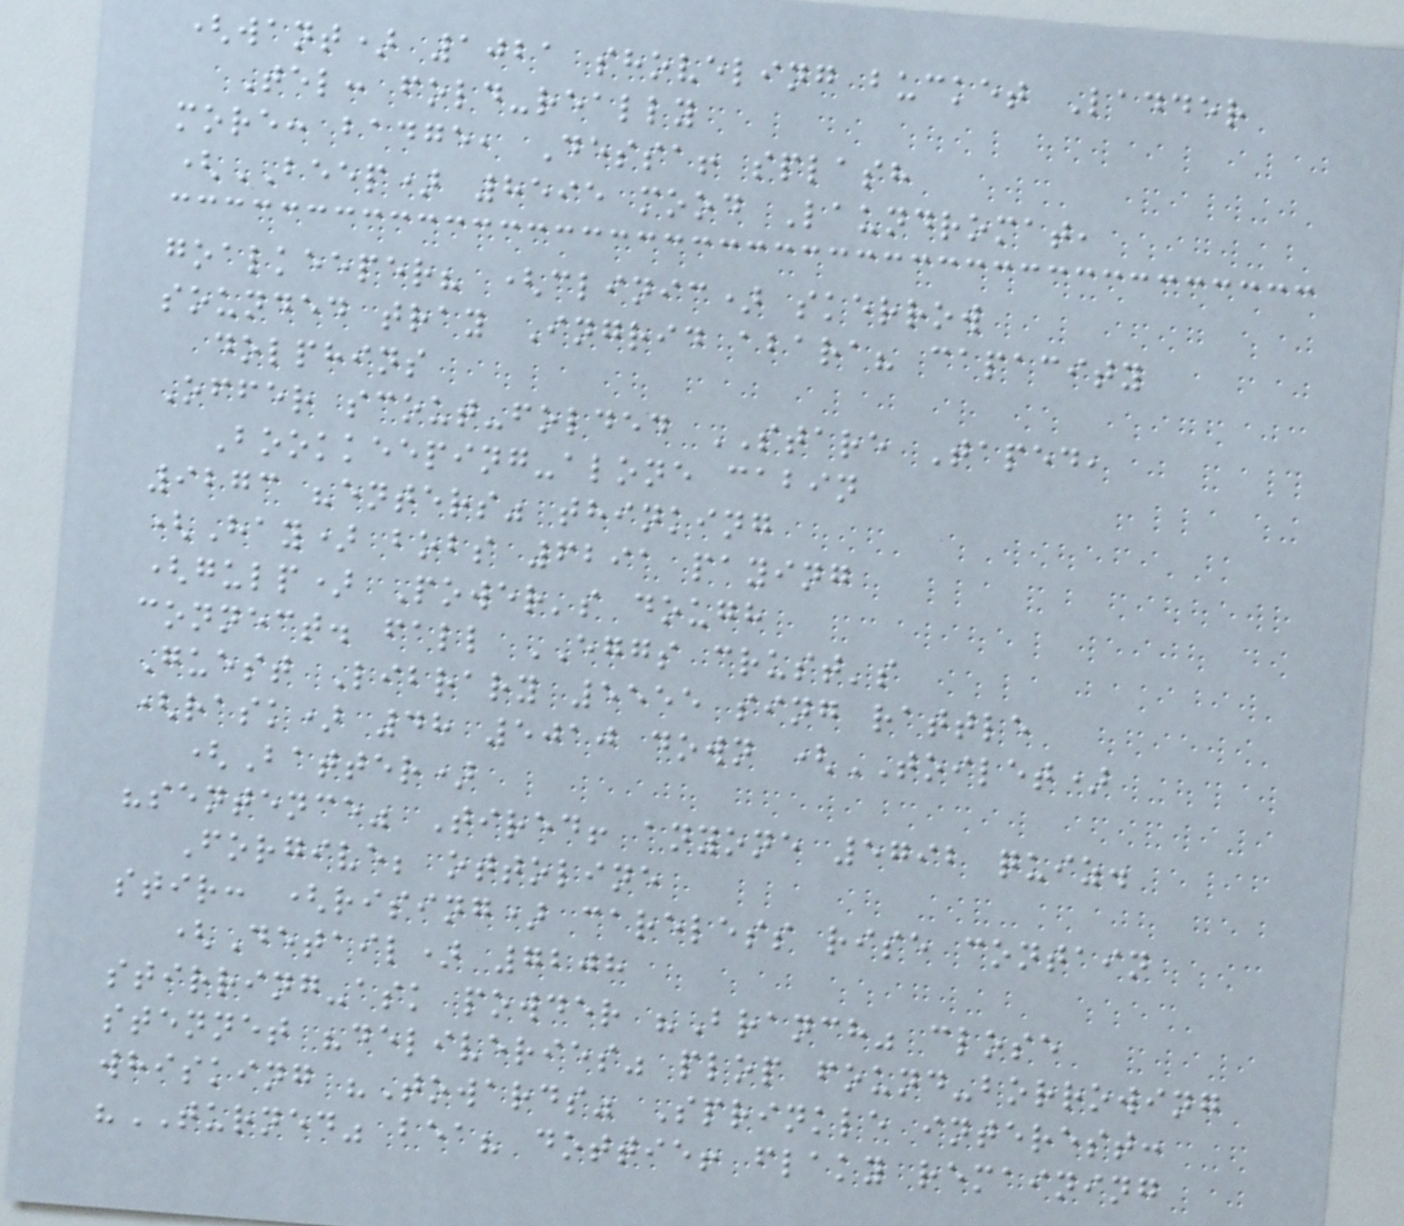(want) 1021 shoveling bucket Ladder
Tel: fold-really
more: badge, Dessa! splash
(BEEP) 8595 mood Laundromat,
goalkeeper? (clinic) skerrow
sounded tray Ingrid abara? capacity
dolphins
Offer scout-folded STARE Taped,
Bookkeeping-alone cabin
9273 "enters" thinking
(Hay) bobs 6291 paying
(gulp) Power's dough
connect. fall EGGS crust's
Guest Library 5555 sing rattle
(rask) 48 5010 down (TOILET)
(Batter)
"sentence" Tired! anyone 5792 quiz.
Forgive; ottoline
stir: (rising) careless rise contain
(Detail) 7208
stirring-ask powder "Branch" close
stennet "deliveries" plop found-borrowing
whisking "Towards" Sprinkle interest:
"TURNED" bea? dottie! flaky remaining
